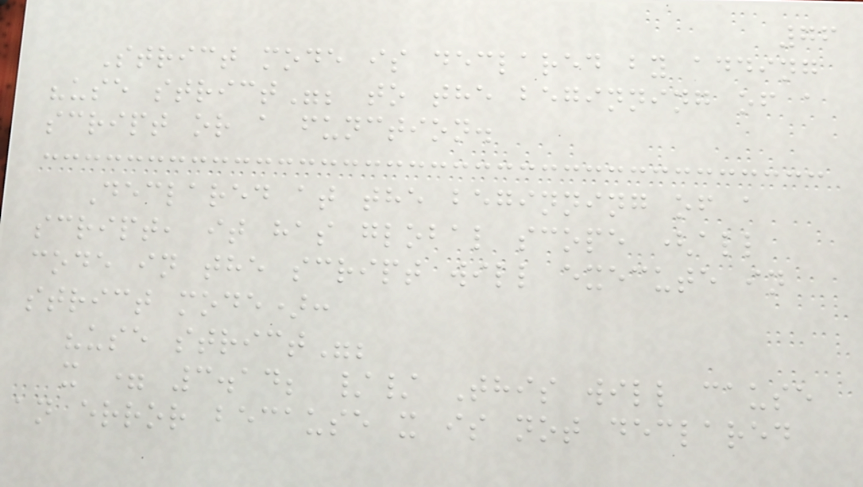76
Strict mode is declared by adding
"use strict"; to the beginning of a
script or a function.
Declared at the beginning of a
script, it has global scope (all
code in the script will execute in
strict mode):
"use strict";
x = 3.14; // This will cause
an error because x is not declared
